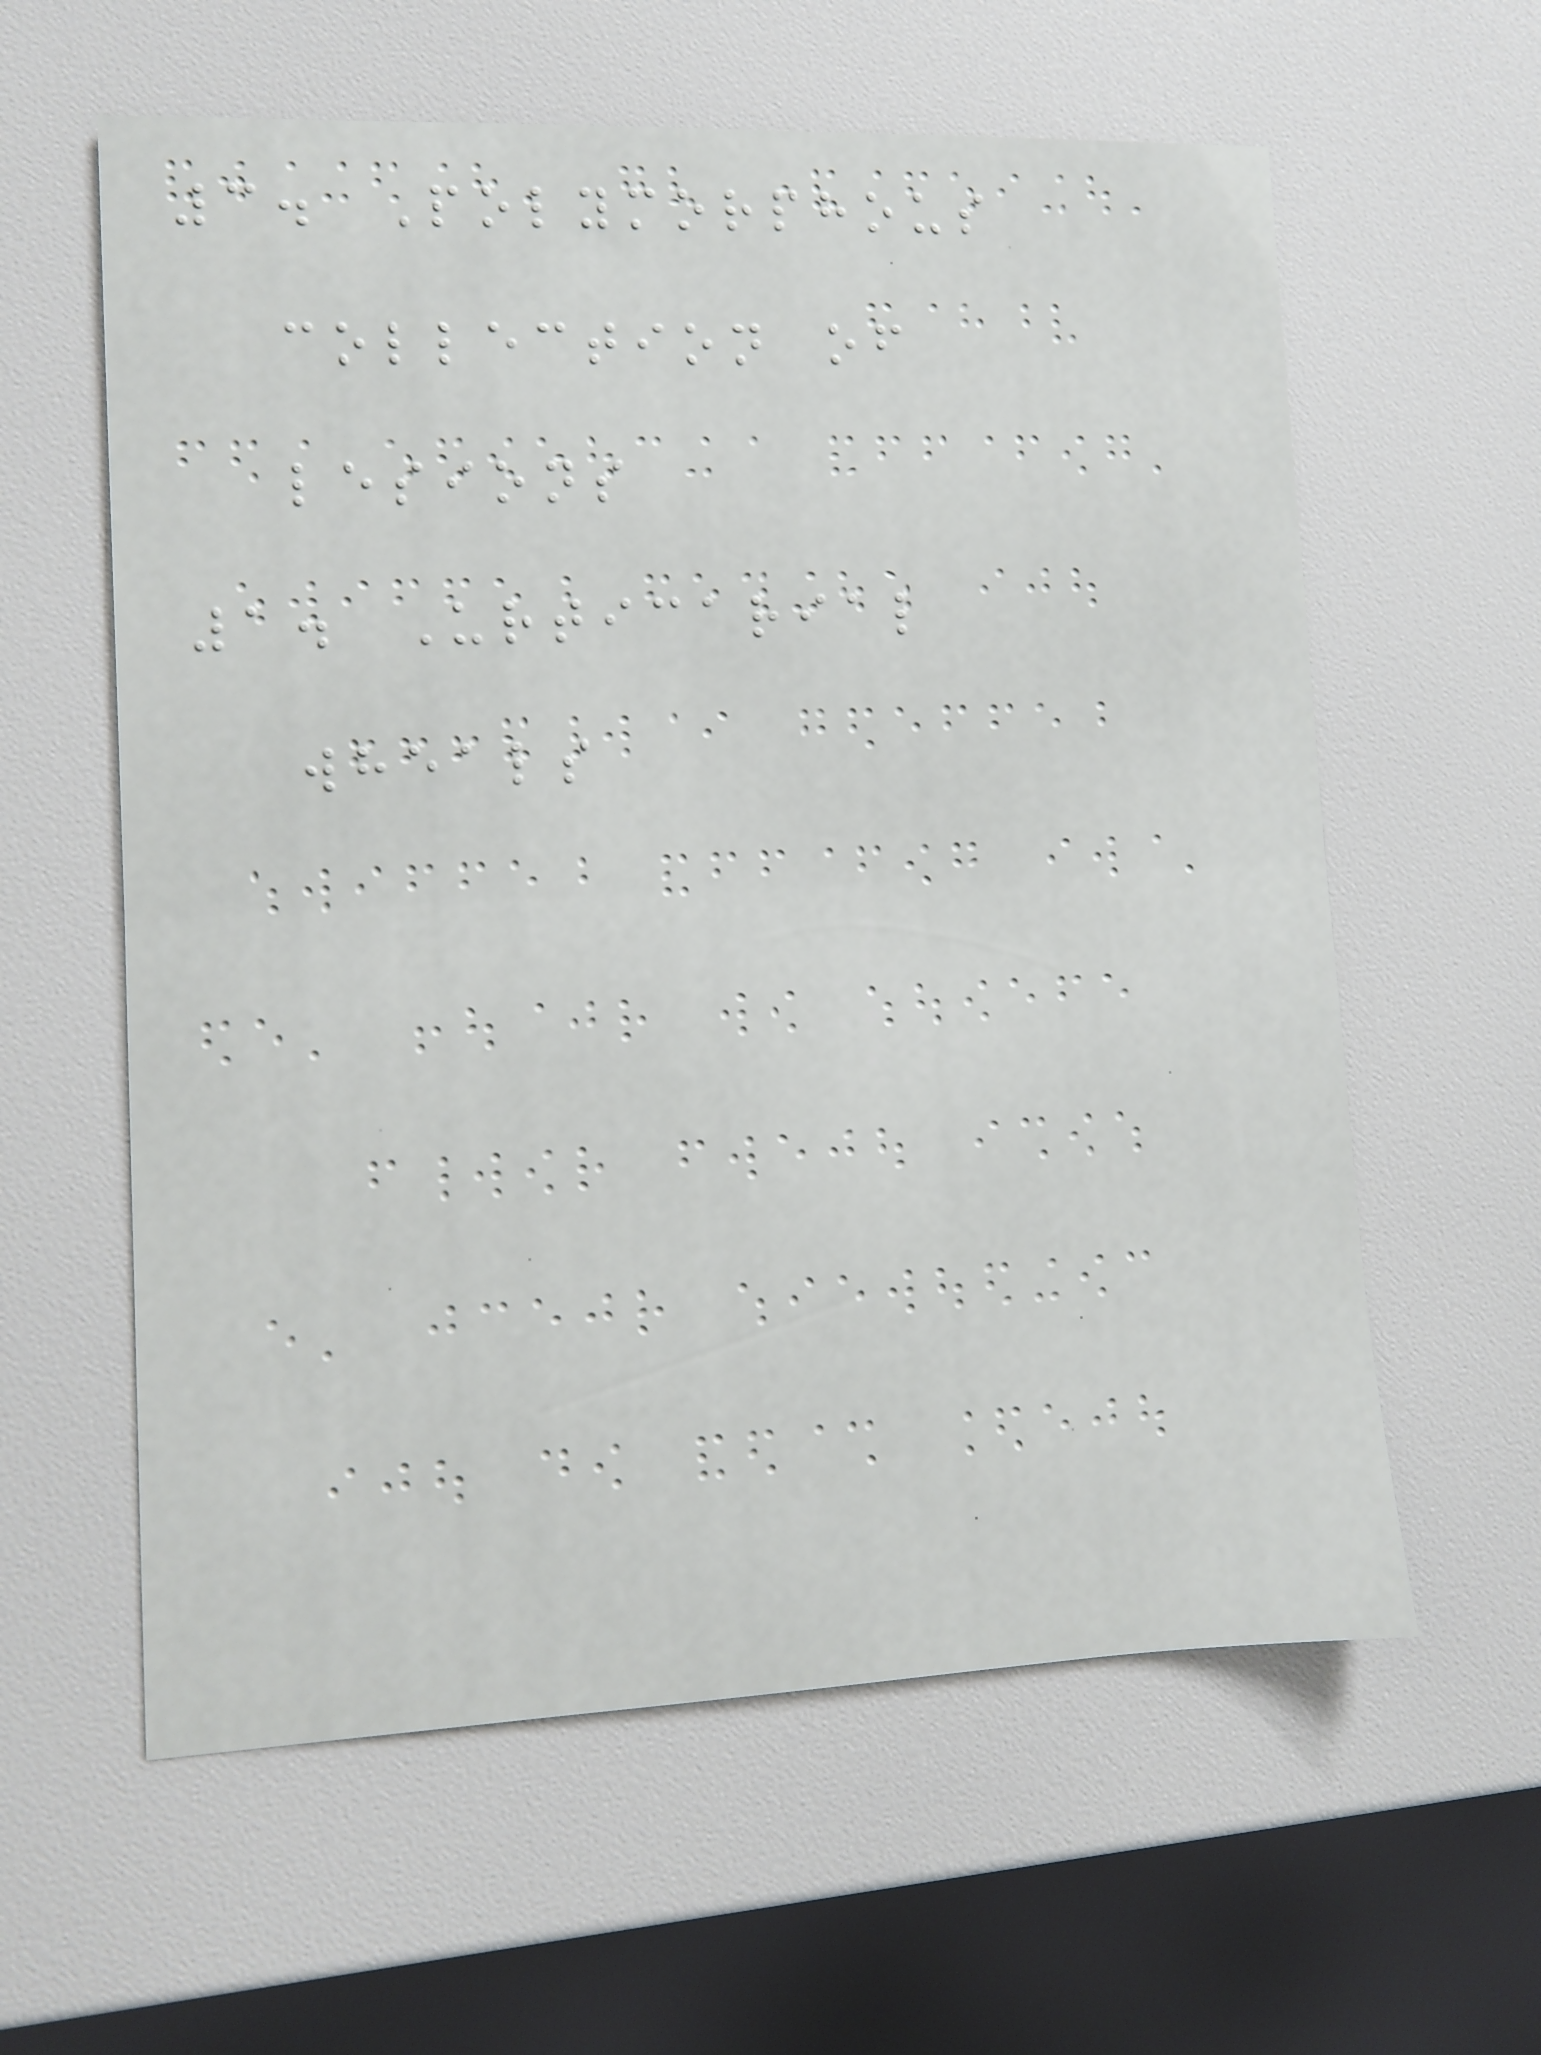3. Polymorphous
collection of
lesions
1. Urticarial
wheals
